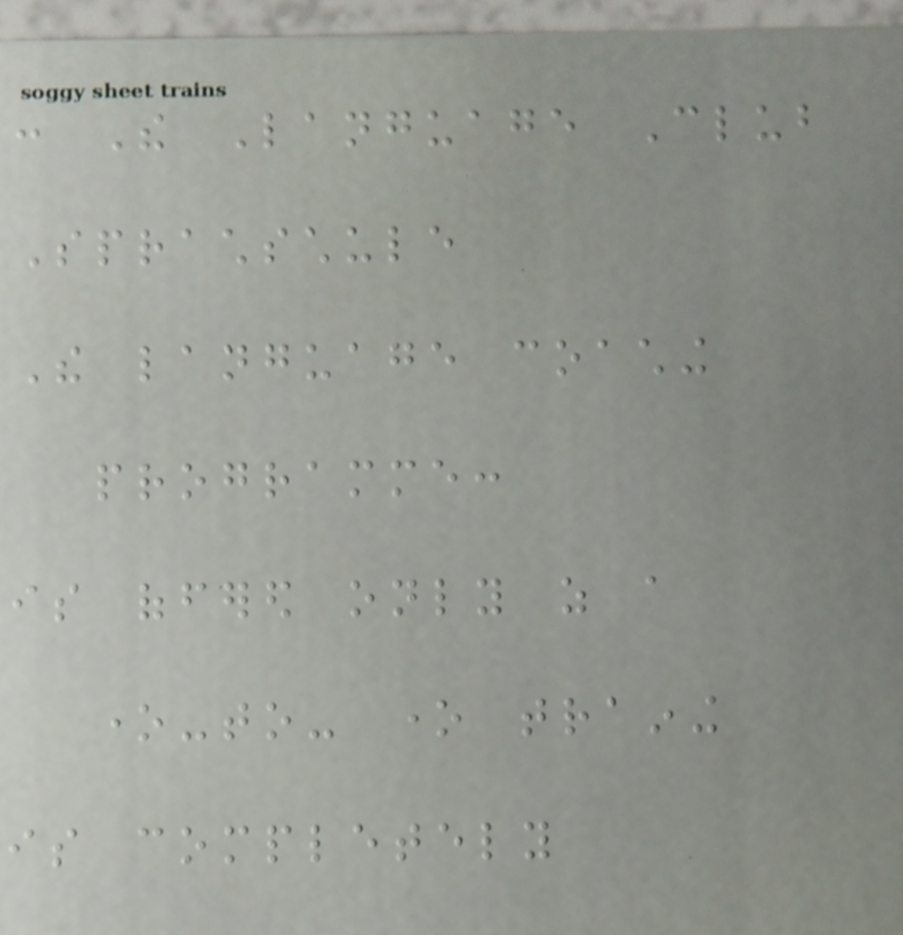: The Language Club
Sprachschule
The language coaching
programme:
is offered only as a
one-to- one training
is completely
